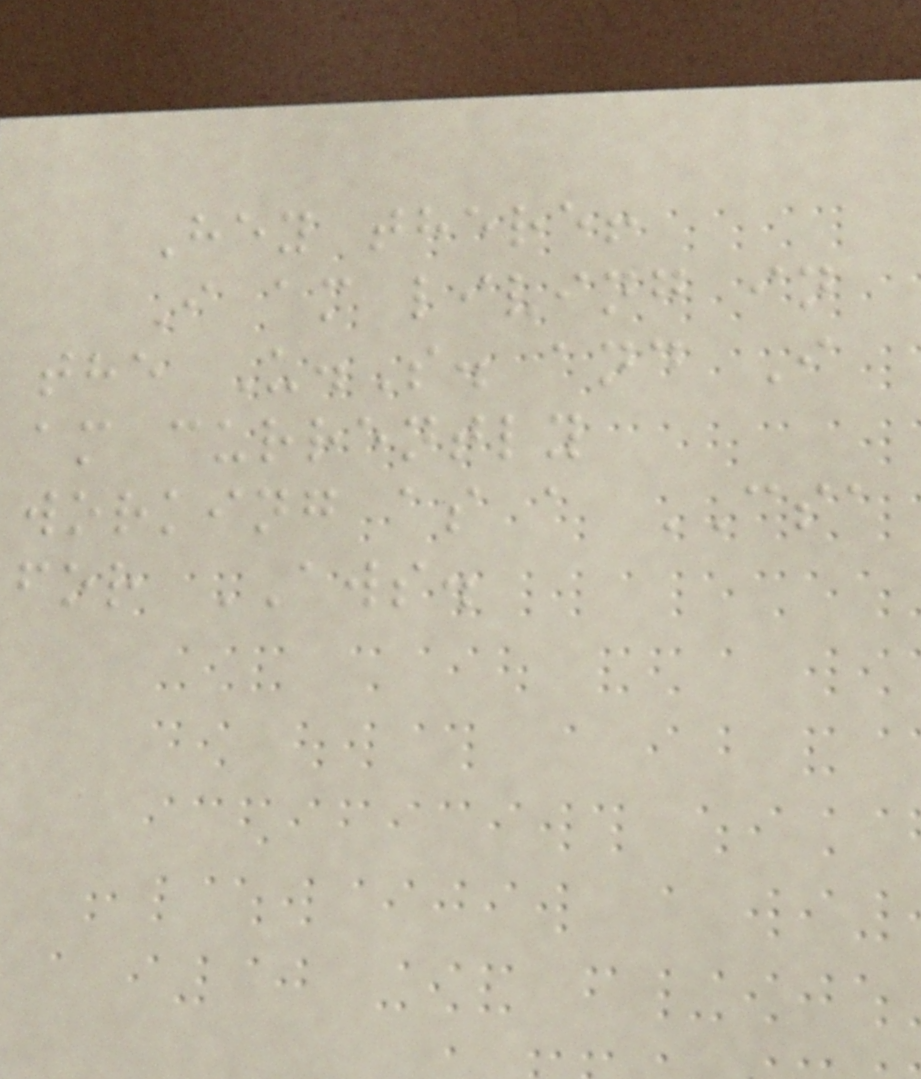Hey there!
I am living in
the U.S. and I
am currently
working as a CSA
for AWS.
